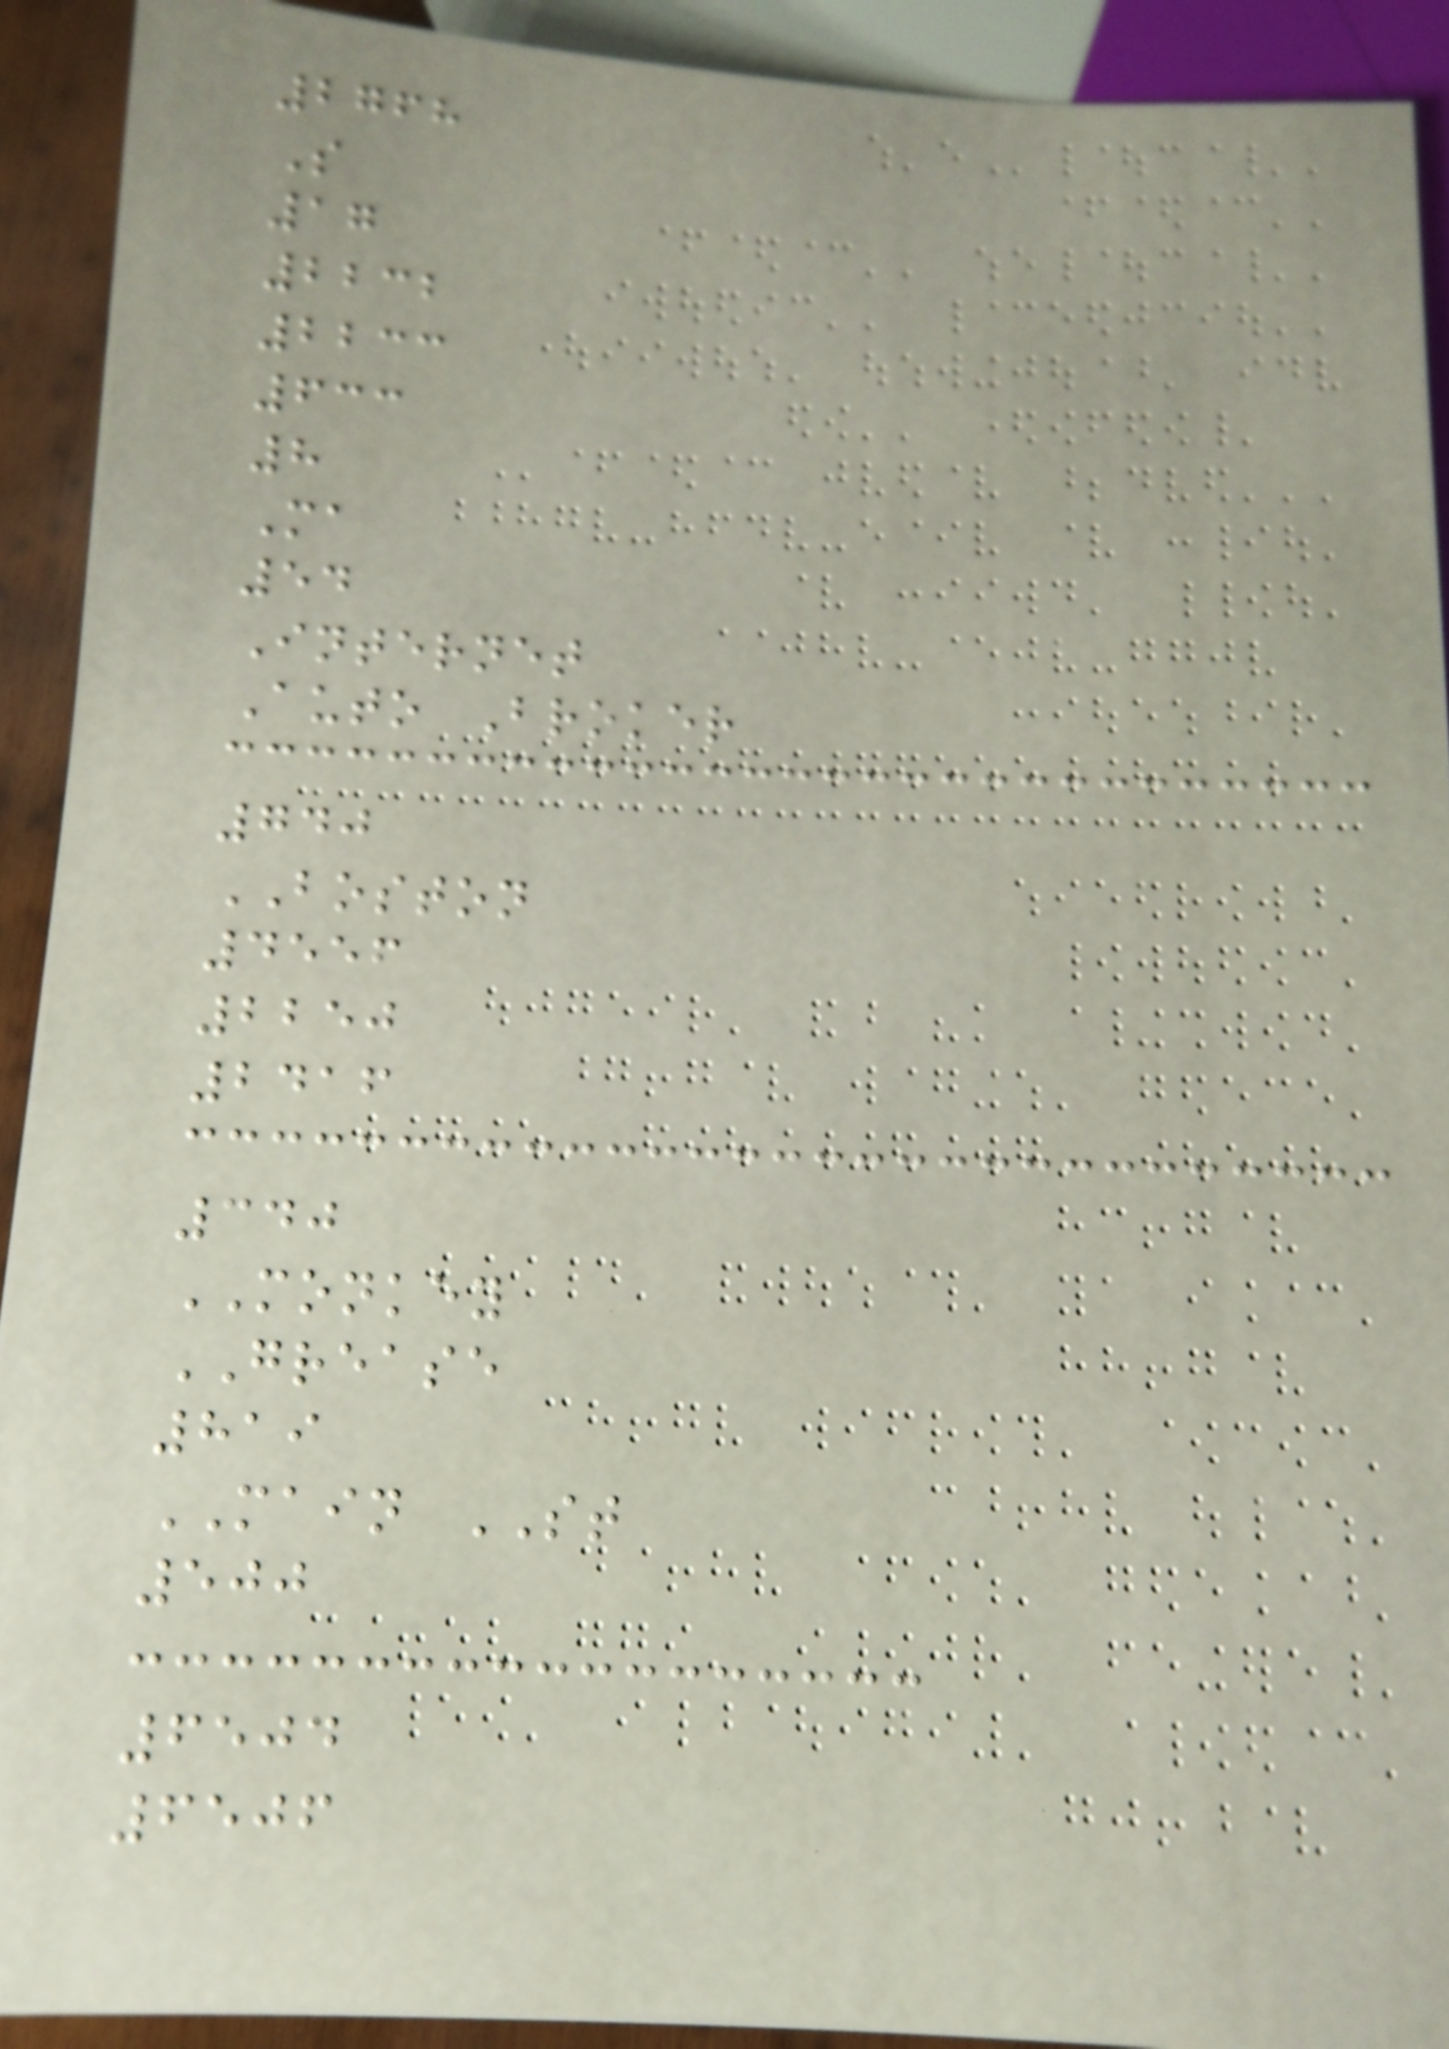2768
S
17
2232
2233
633
8
Ma
54
Internet
Auto Broker
740
BOSTON
4556
2250
2416
340
MONKEY
GREASE
819
MAIN ST
500
6504
6506
